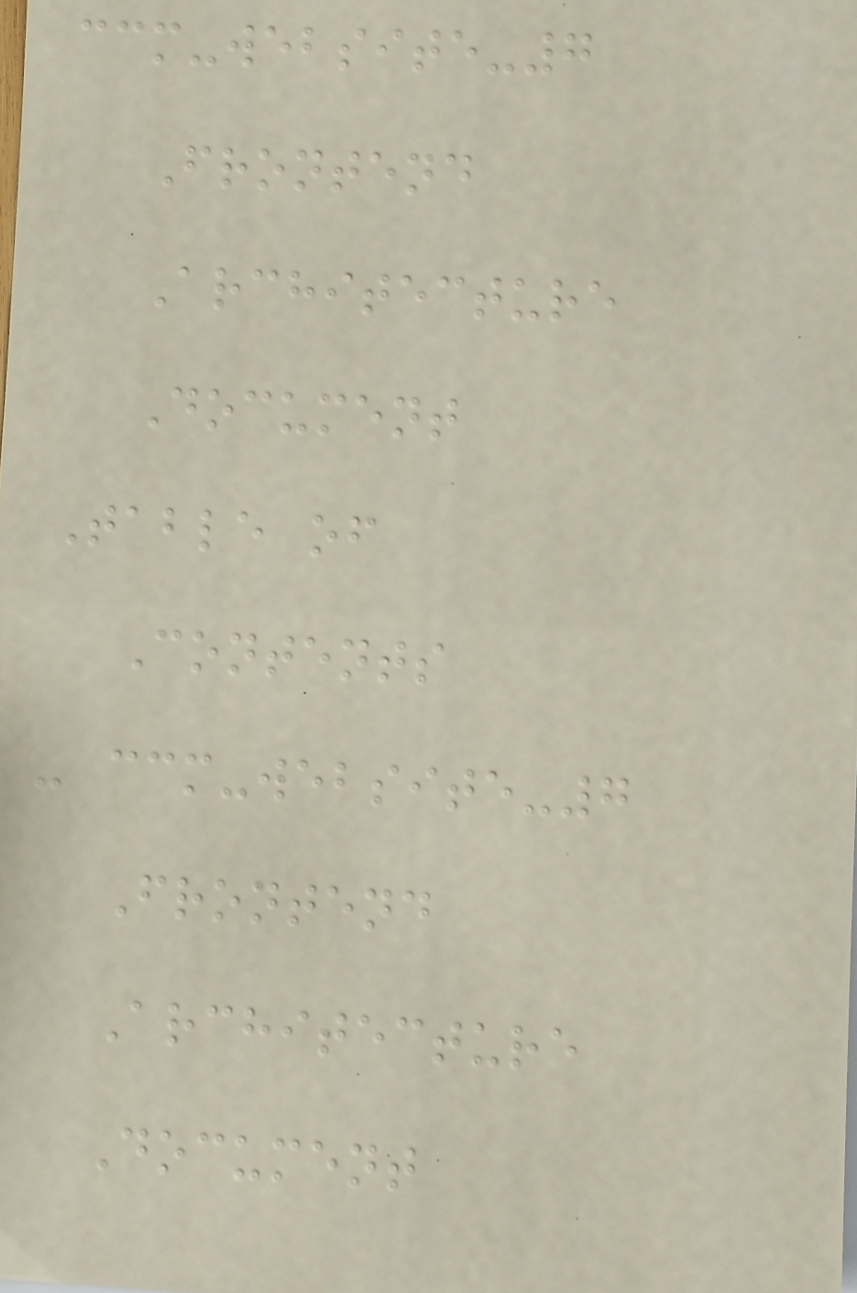ccm-website-7
Frontend
Architecture
Document
Table of
Contents
- ccm-website-7
Frontend
Architecture
Document
